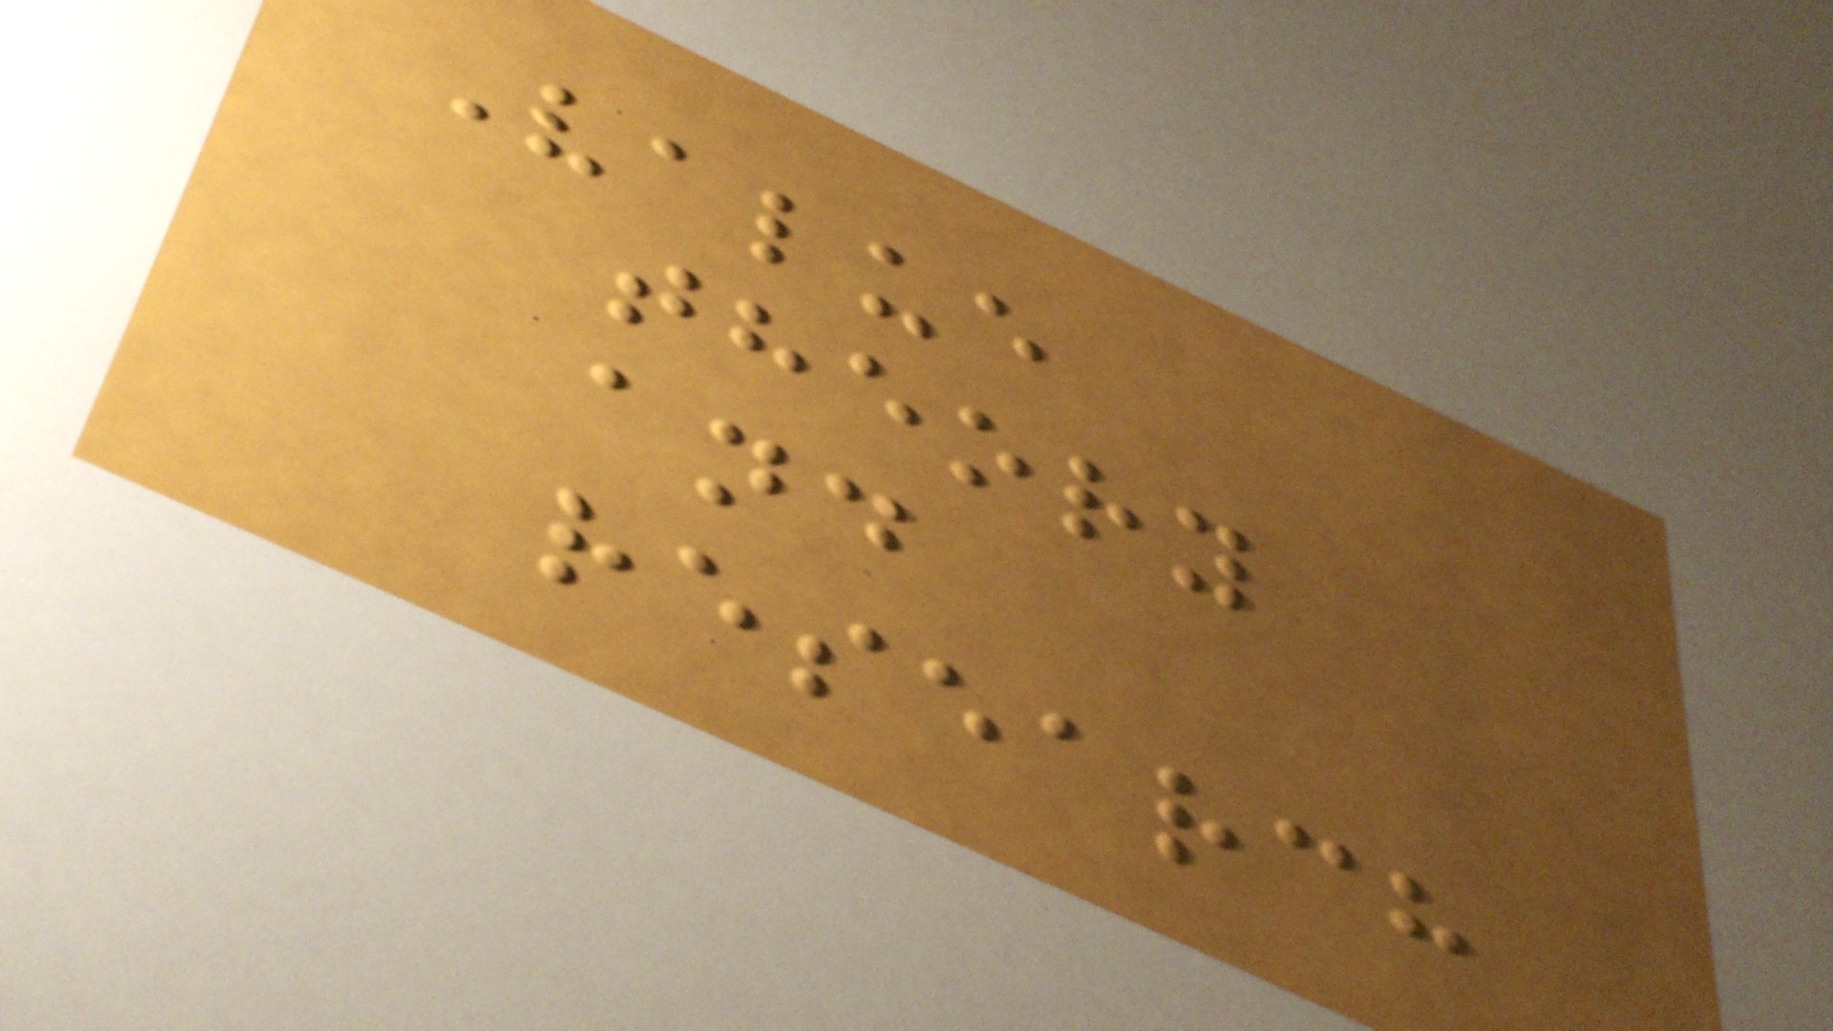Value
theory
and
research
